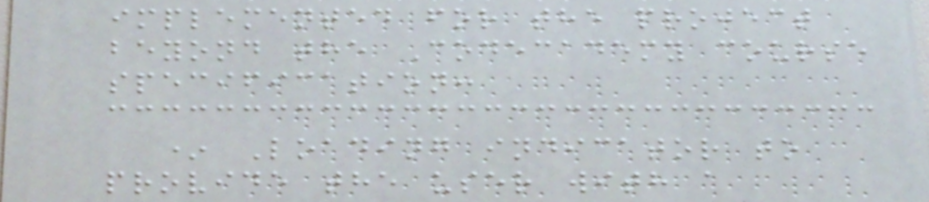implemented for the project
beyond the Codecademy course
specification:
* Loading indicator to
provide the user with a
